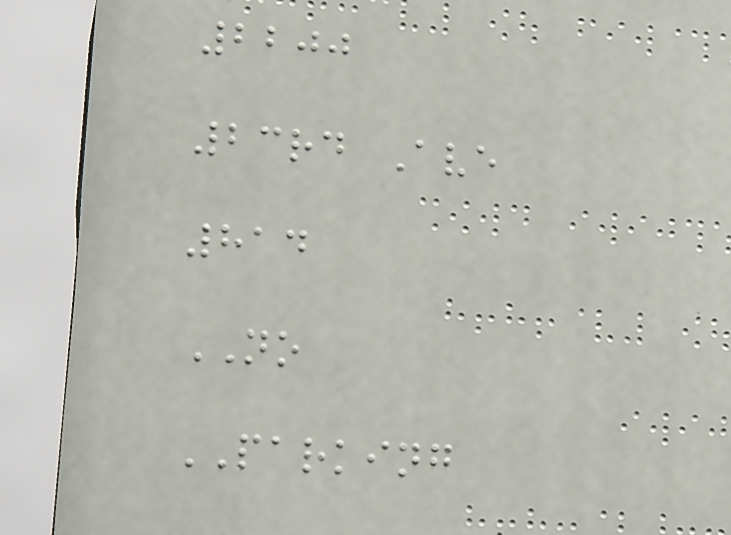2200
23rd Ave
814
NO
PARKING
